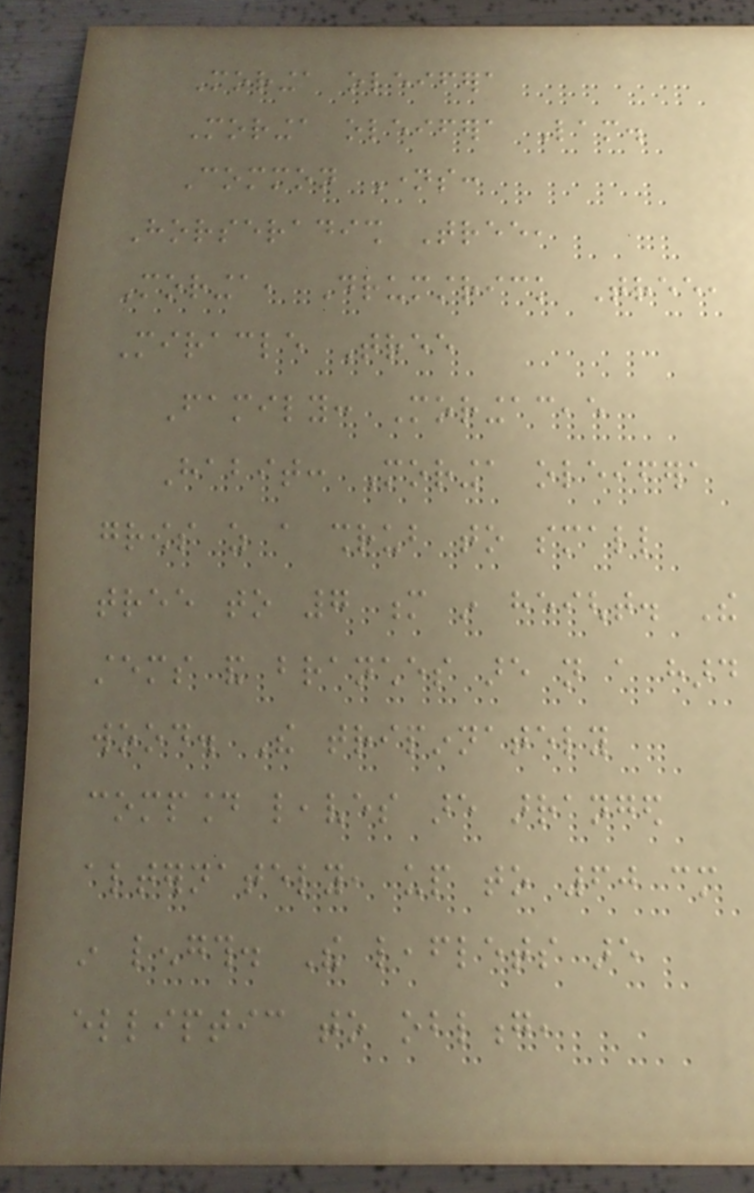Moringa oleifera
Moringa oleifera Lam.
Common Names:
Horseradish Tree,
Moringa, Drumstrick Tree,
Miracle Tree
Family: Moringaceae
Habit: Moringa oleifera
grows as a shrub to small
tree to 7 m in height. The
stems and branches are not a hard
wood. The tripinnately
compound leaves are arranged
alternately, up to 60 cm
in length. The leaflets are
elliptic to oblong,
